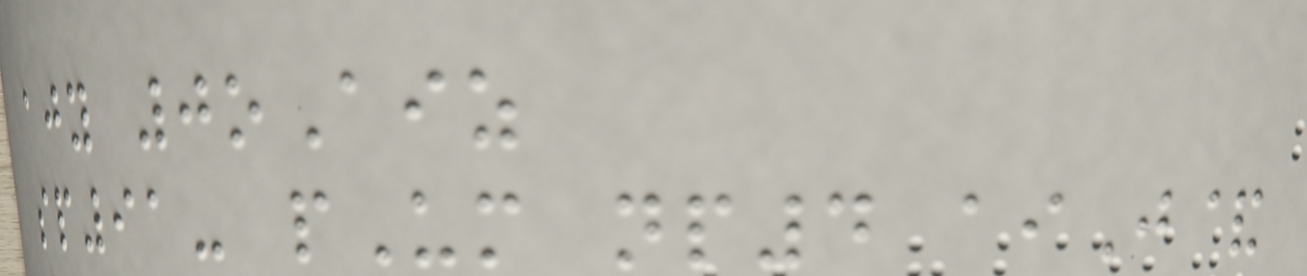ajy 0oAiz
sp91- pUm np4 aiJ&
